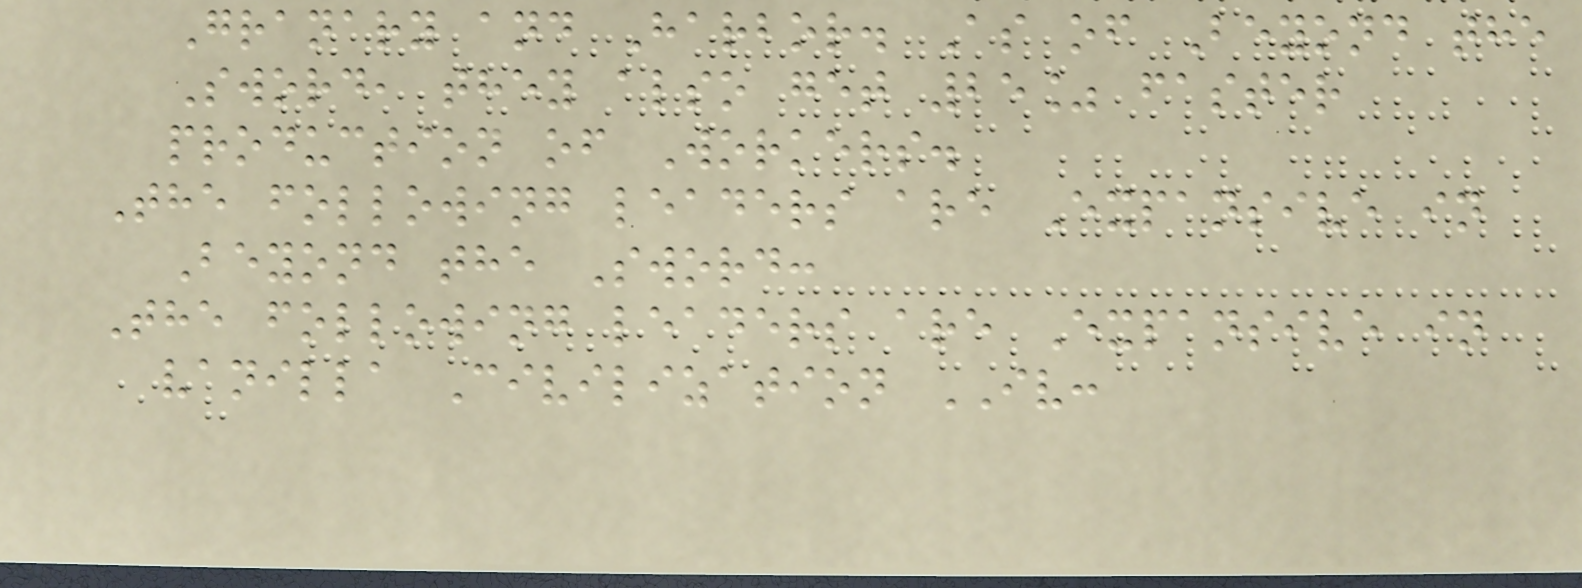Granary and Harbor. As of Beyond the
Sword, they also get 25% faster
production of Workers.
The following leaders are Expansive in
Beyond the Sword:
The following leaders are Expansive in
vanilla Civilization IV:
